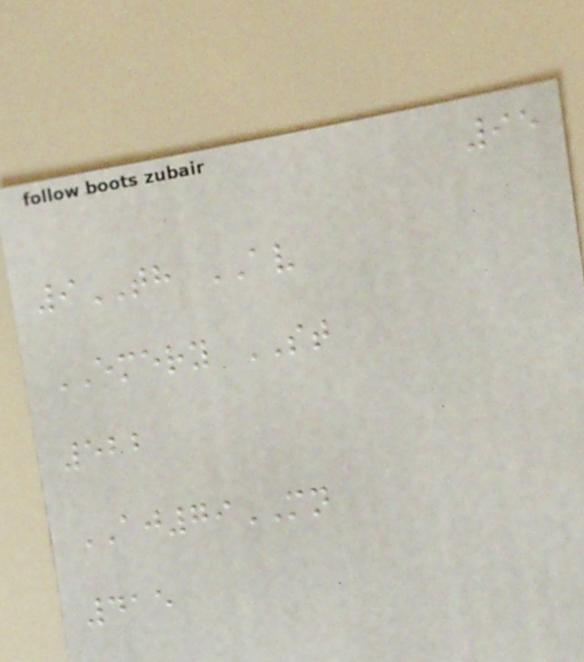95
9TH AV
EMERY ST
522
AJ79MN
415
